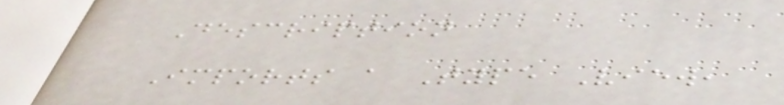Description
Imports a Type View,
